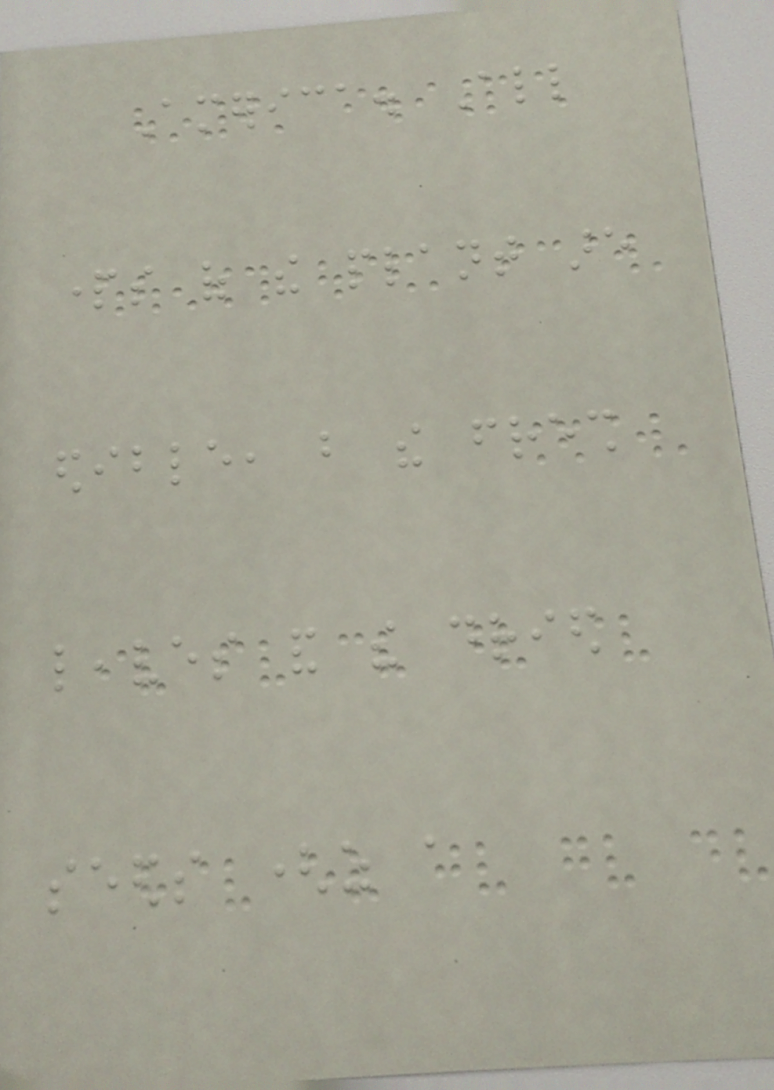America. All
parts of the plant are
edible, but the fresh
leaves and the dried
seeds (as a
